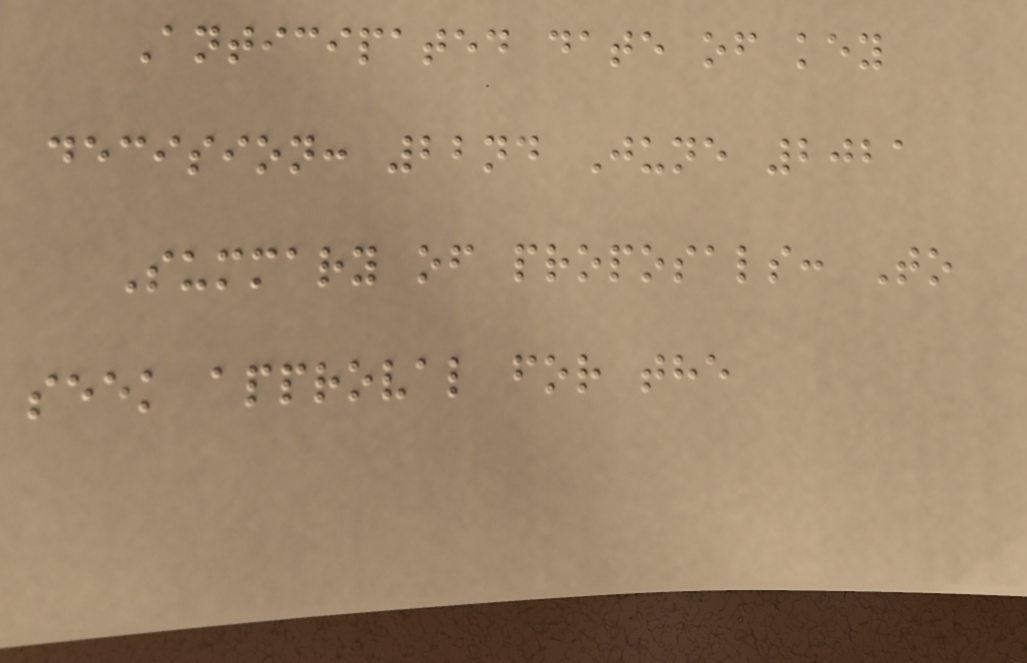Anticipated date of key
decision: 22nd June 2021
Summary of proposals: To
seek approval for the
